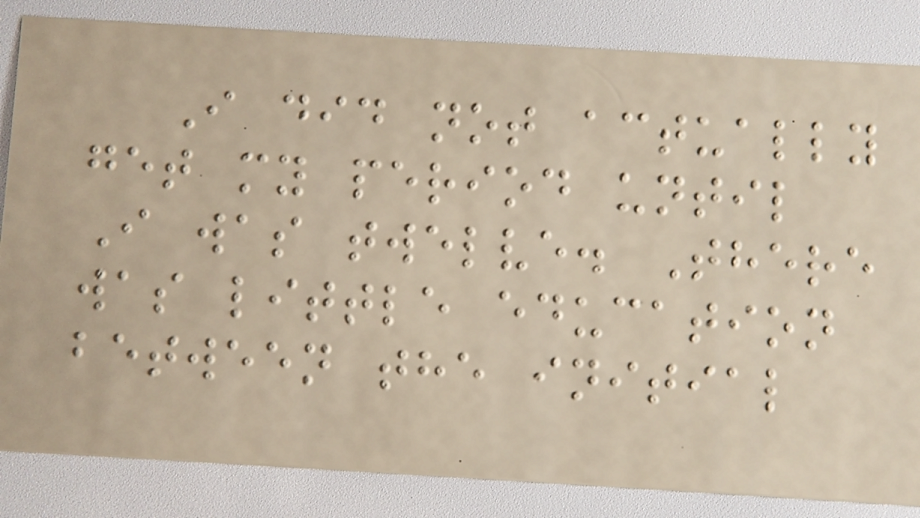I did not actually
get my period until
I was twelve. There
was little education
between the initial
